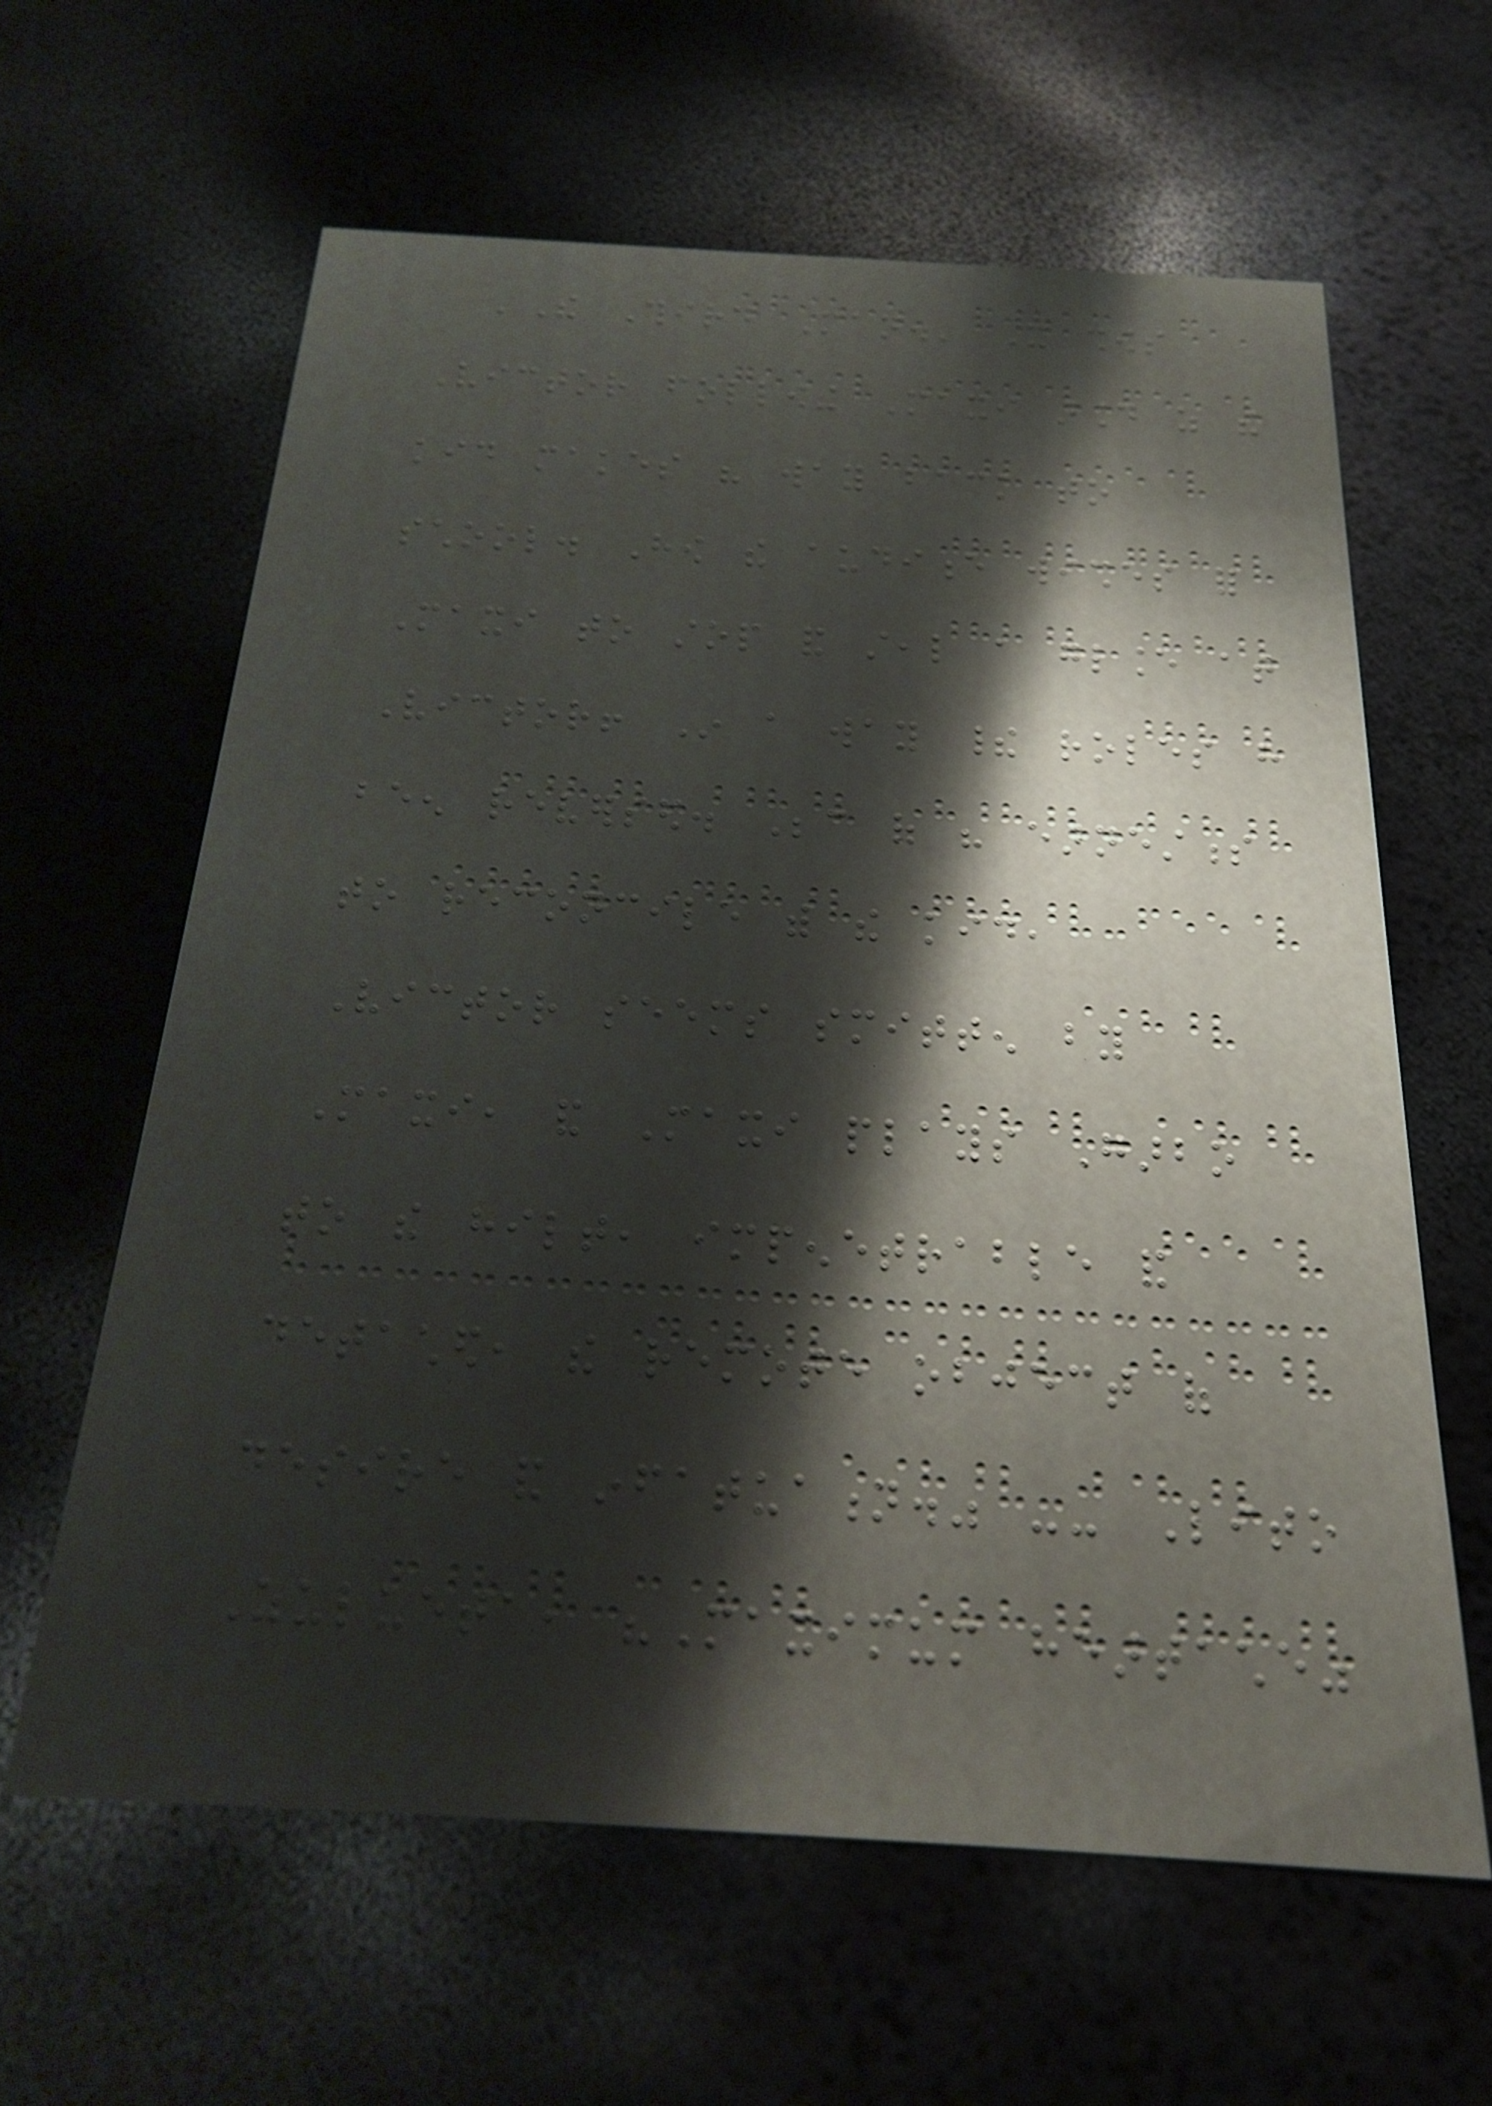'The Third Man.' It shows
Victor following Maxi around as the
kid makes his way back to
school. How the audience wishes for
Maxi to stop and steal a glance at
Victor! In a way their roles have
been reversed. Because of his earnestness
to reconcile with the kid,
Victor seems smitten by
Maxi, and Maxi plays Garbo
to the hilt, impenetrable and
detached, the remote object of
desire and infatuation." -- Lito
Zulueta, "Maximum heartache"
